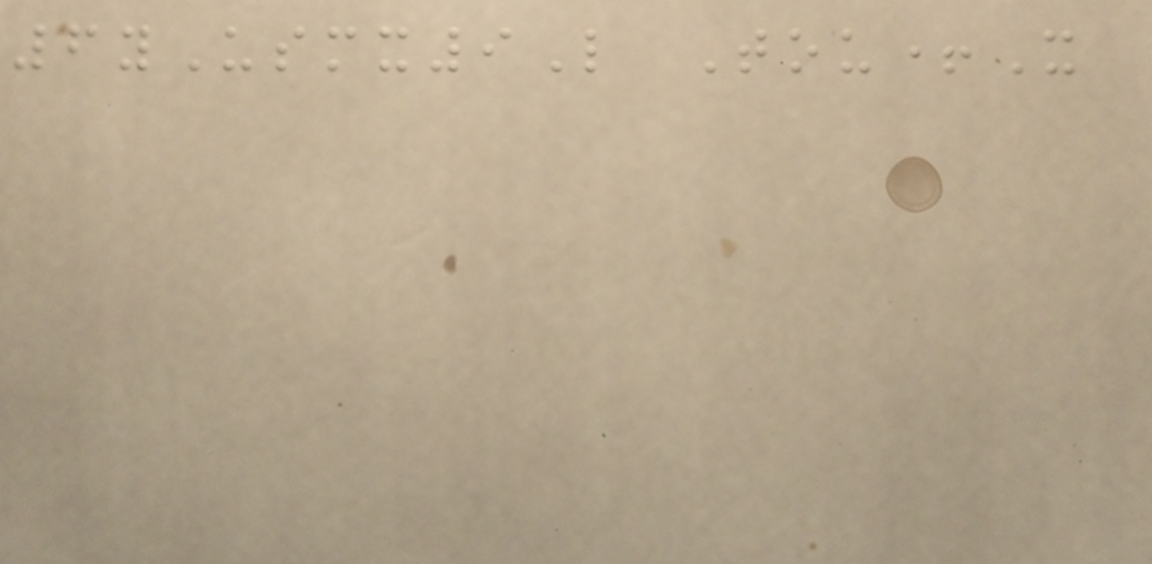6yUsmx9L Tou+X
